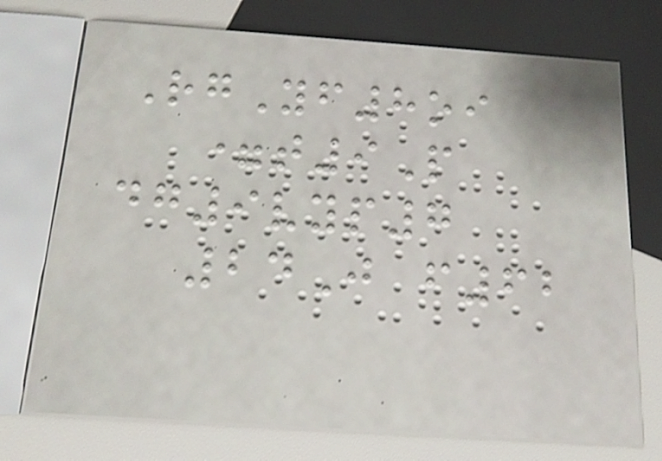RgYf8oi
=t9P
dg9vyp7
24J f62
